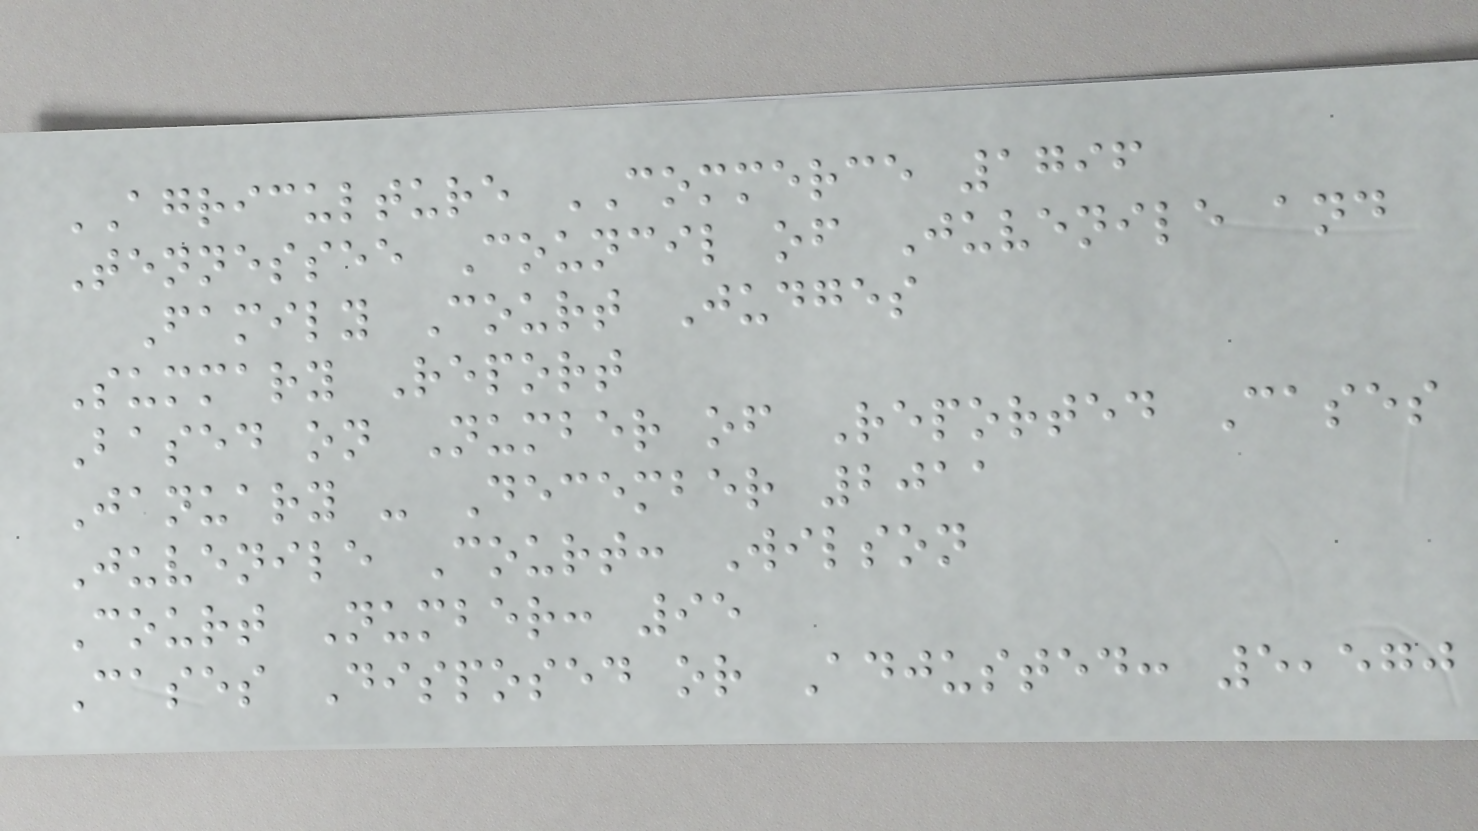AGRICULTURE COMMERCE 1796
Tennessee Council of Juvenile and
Family Court Judges
Summary Report
Based on Number of Reported Cases
January - December 2011
Juvenile Court: Wilson
Court Number: 95
Cases Disposed or Adjusted: 5,570
